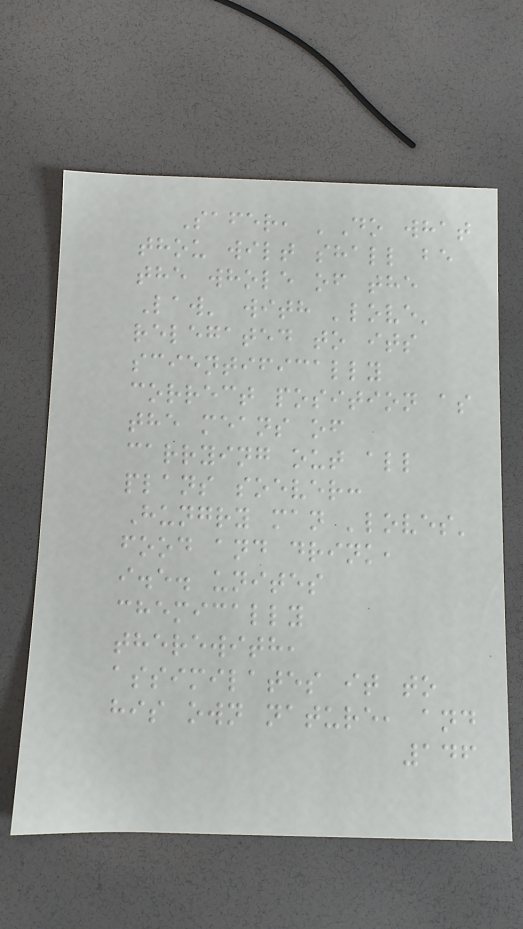Safer, 'Do what
thou wilt shall be
the whole of the
Law' with 'love'
relegated to its
scientifically
correct position as
the means of
carrying out all
plans soever:
Hungry man 'loves'
food and drink,
i.e. unites
chemically
therewith,
assimilates it to
his own nature, and
146
